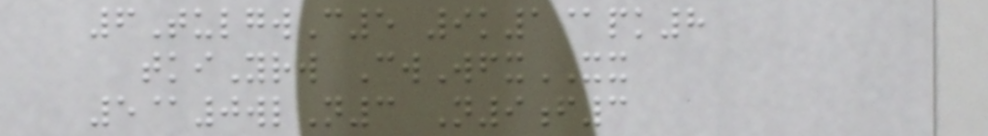6TulgwC5 9k1@pk8
tkiYrw CwWfxXX
5@0wlN3 N9f3
